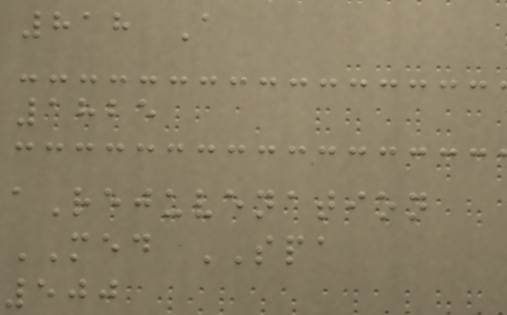818 A
1825
aRejuvenation
MED SPA
500
